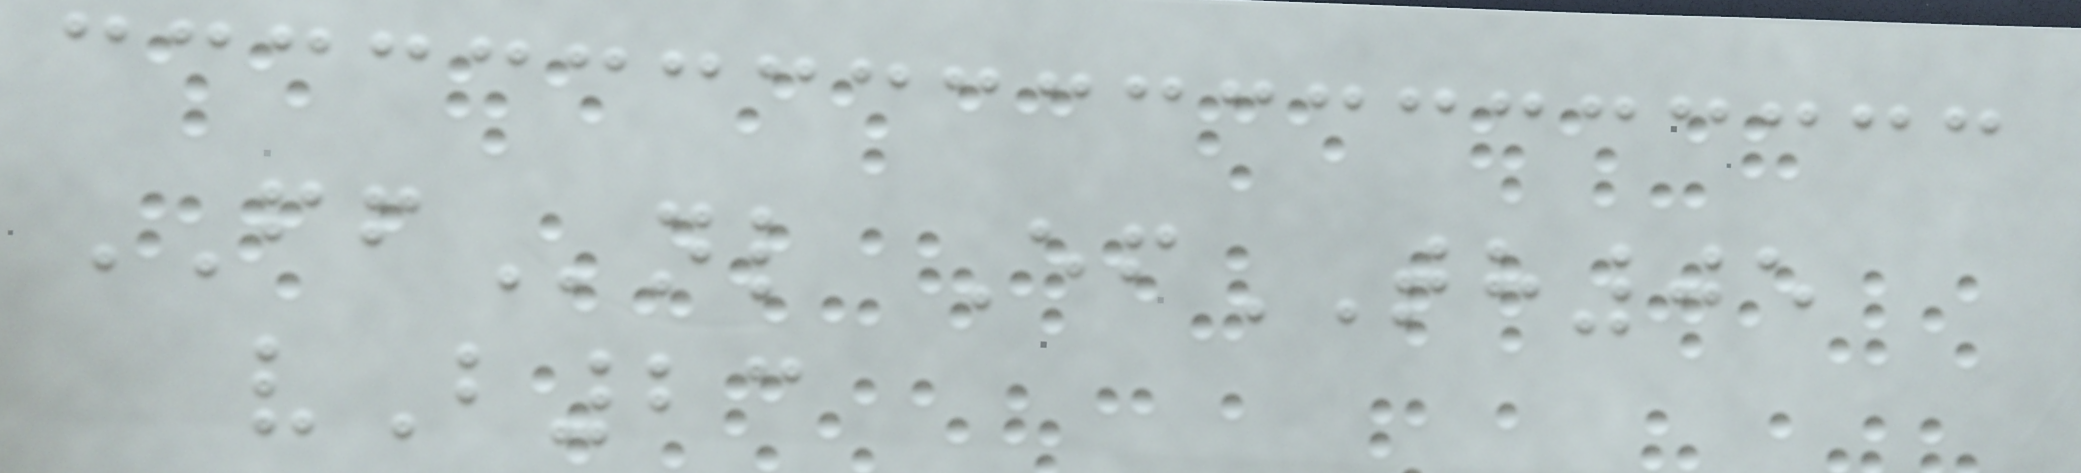FFnl EfTH05
vB23
